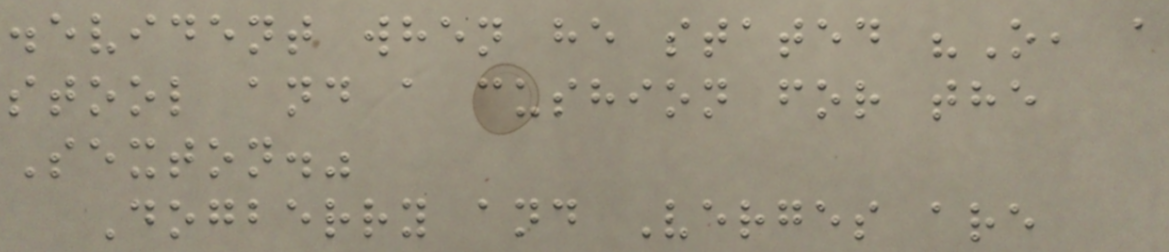.evident when he stated "O, a
stool and a cushion for the
Sexton."
Dogberry and Verges are
